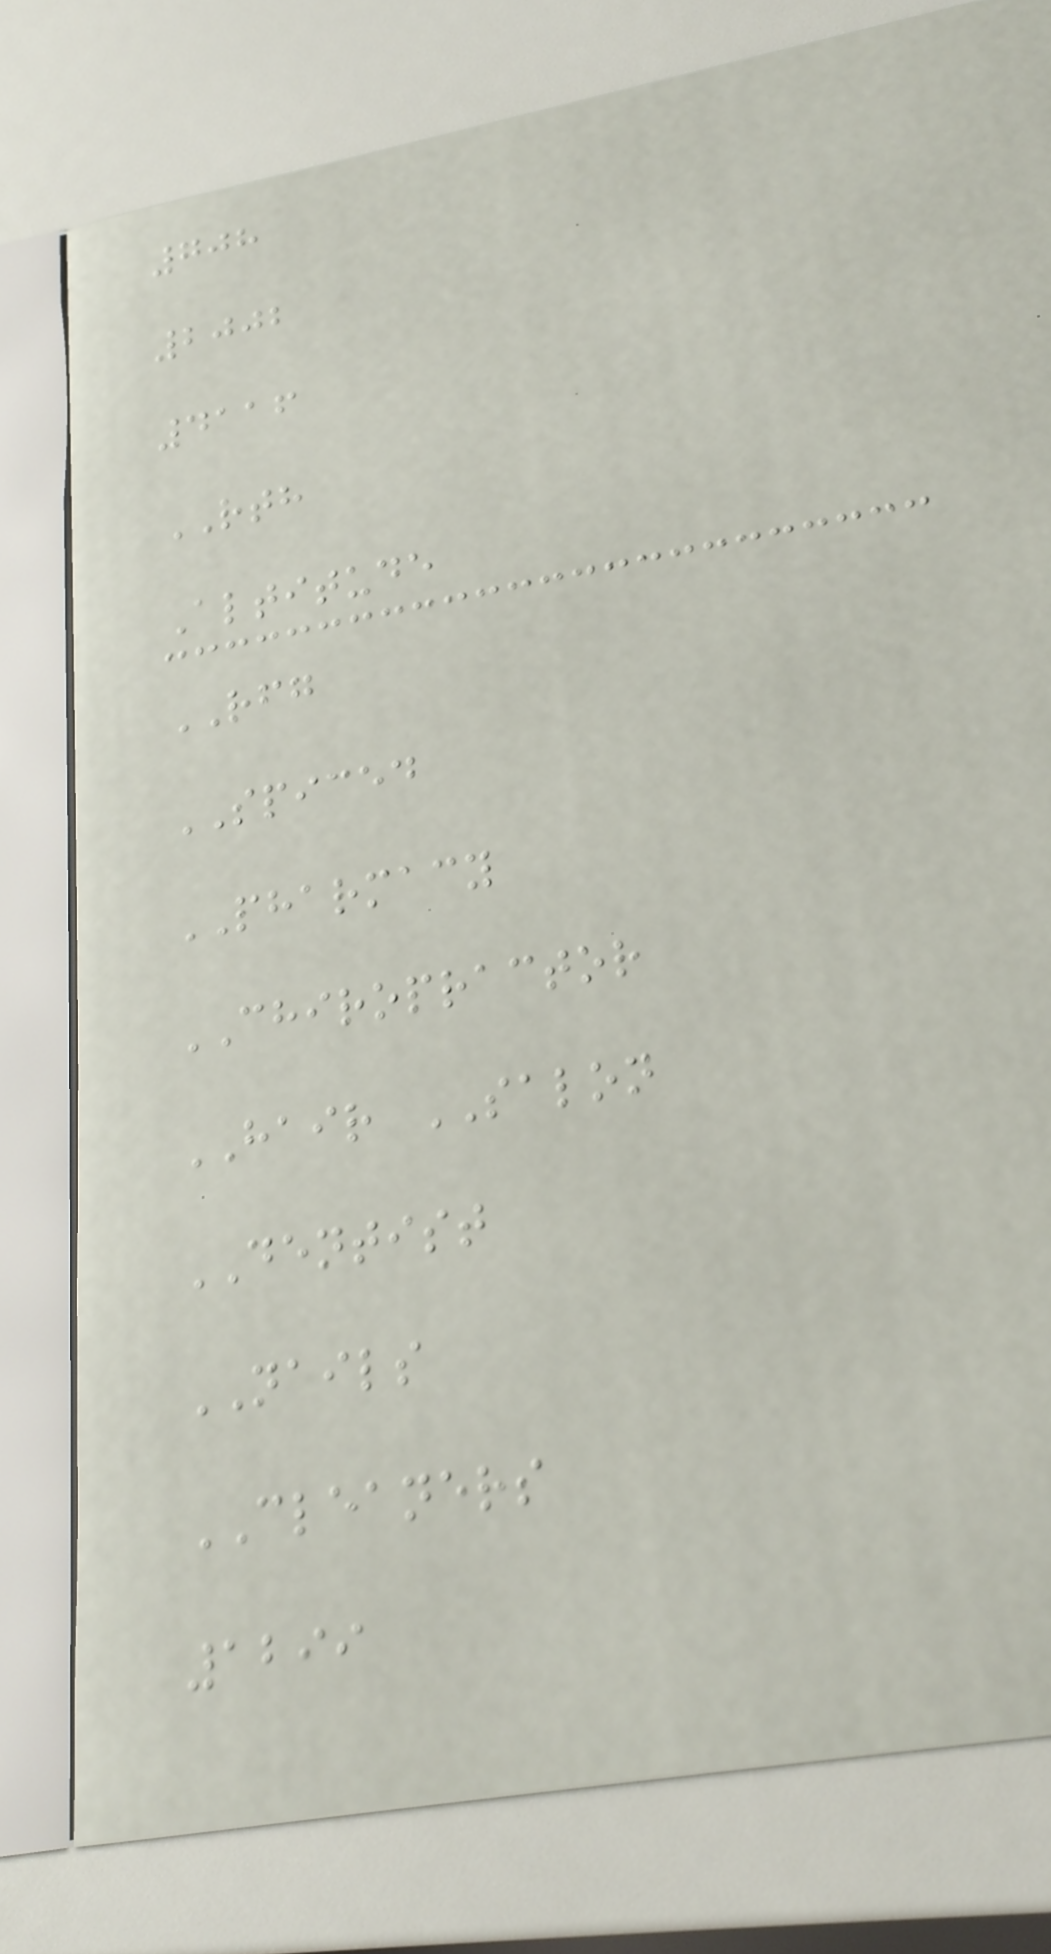708
2002
4116
RTH
Altitude
RFG
SPICED
PHARMACY
CHIROPRACTOR
HAIR SALON
DENTIST
NAILS
CLEANERS
1299
